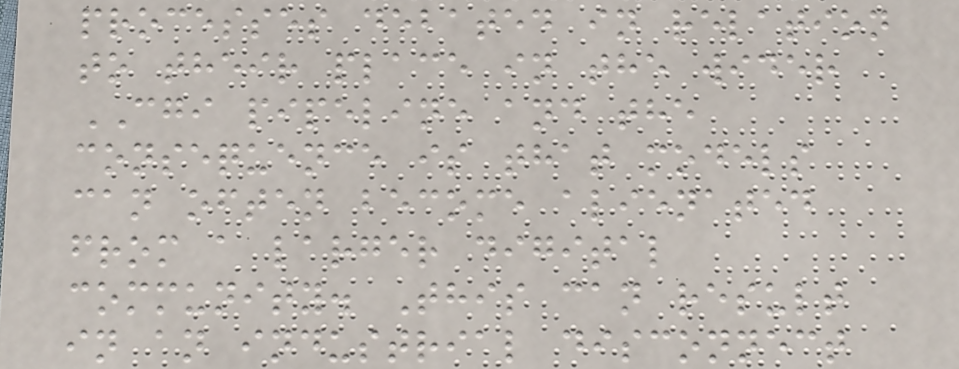processes debated in relation
to their place in the wider
CGI pipeline and the
consequence is that models
can often become alienated
from a larger digital
community. This can result
in an industrial disconnect
